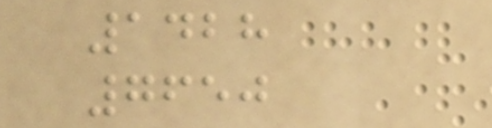1428
7650
